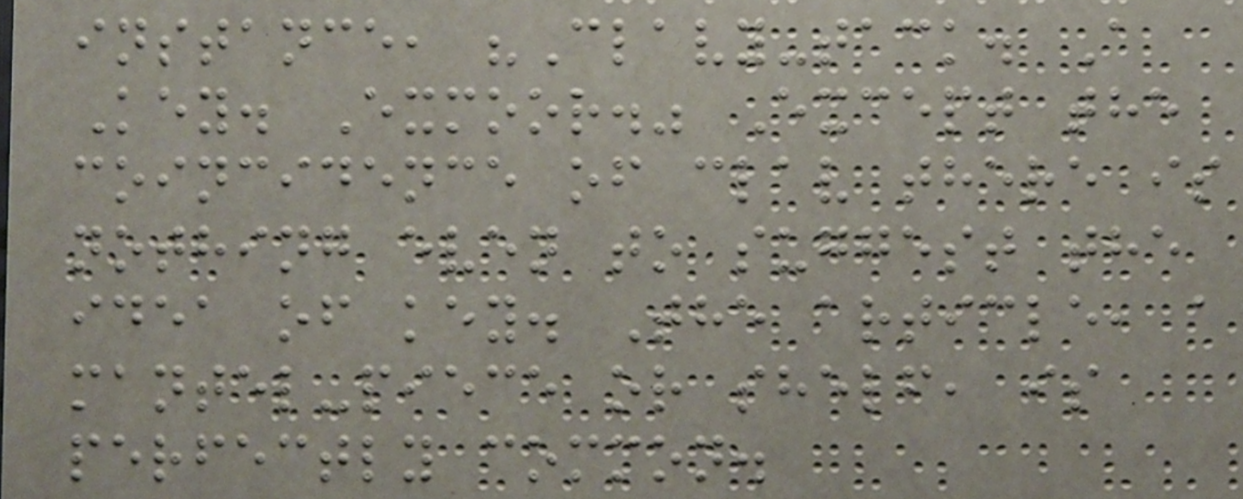instance, "Clavy-tack. A
Key. Exmoor." Except the
coincidence of clav there is
nothing even to suggest the
idea of key. The article, a
mantel-piece or shelf, is
perfectly common.
